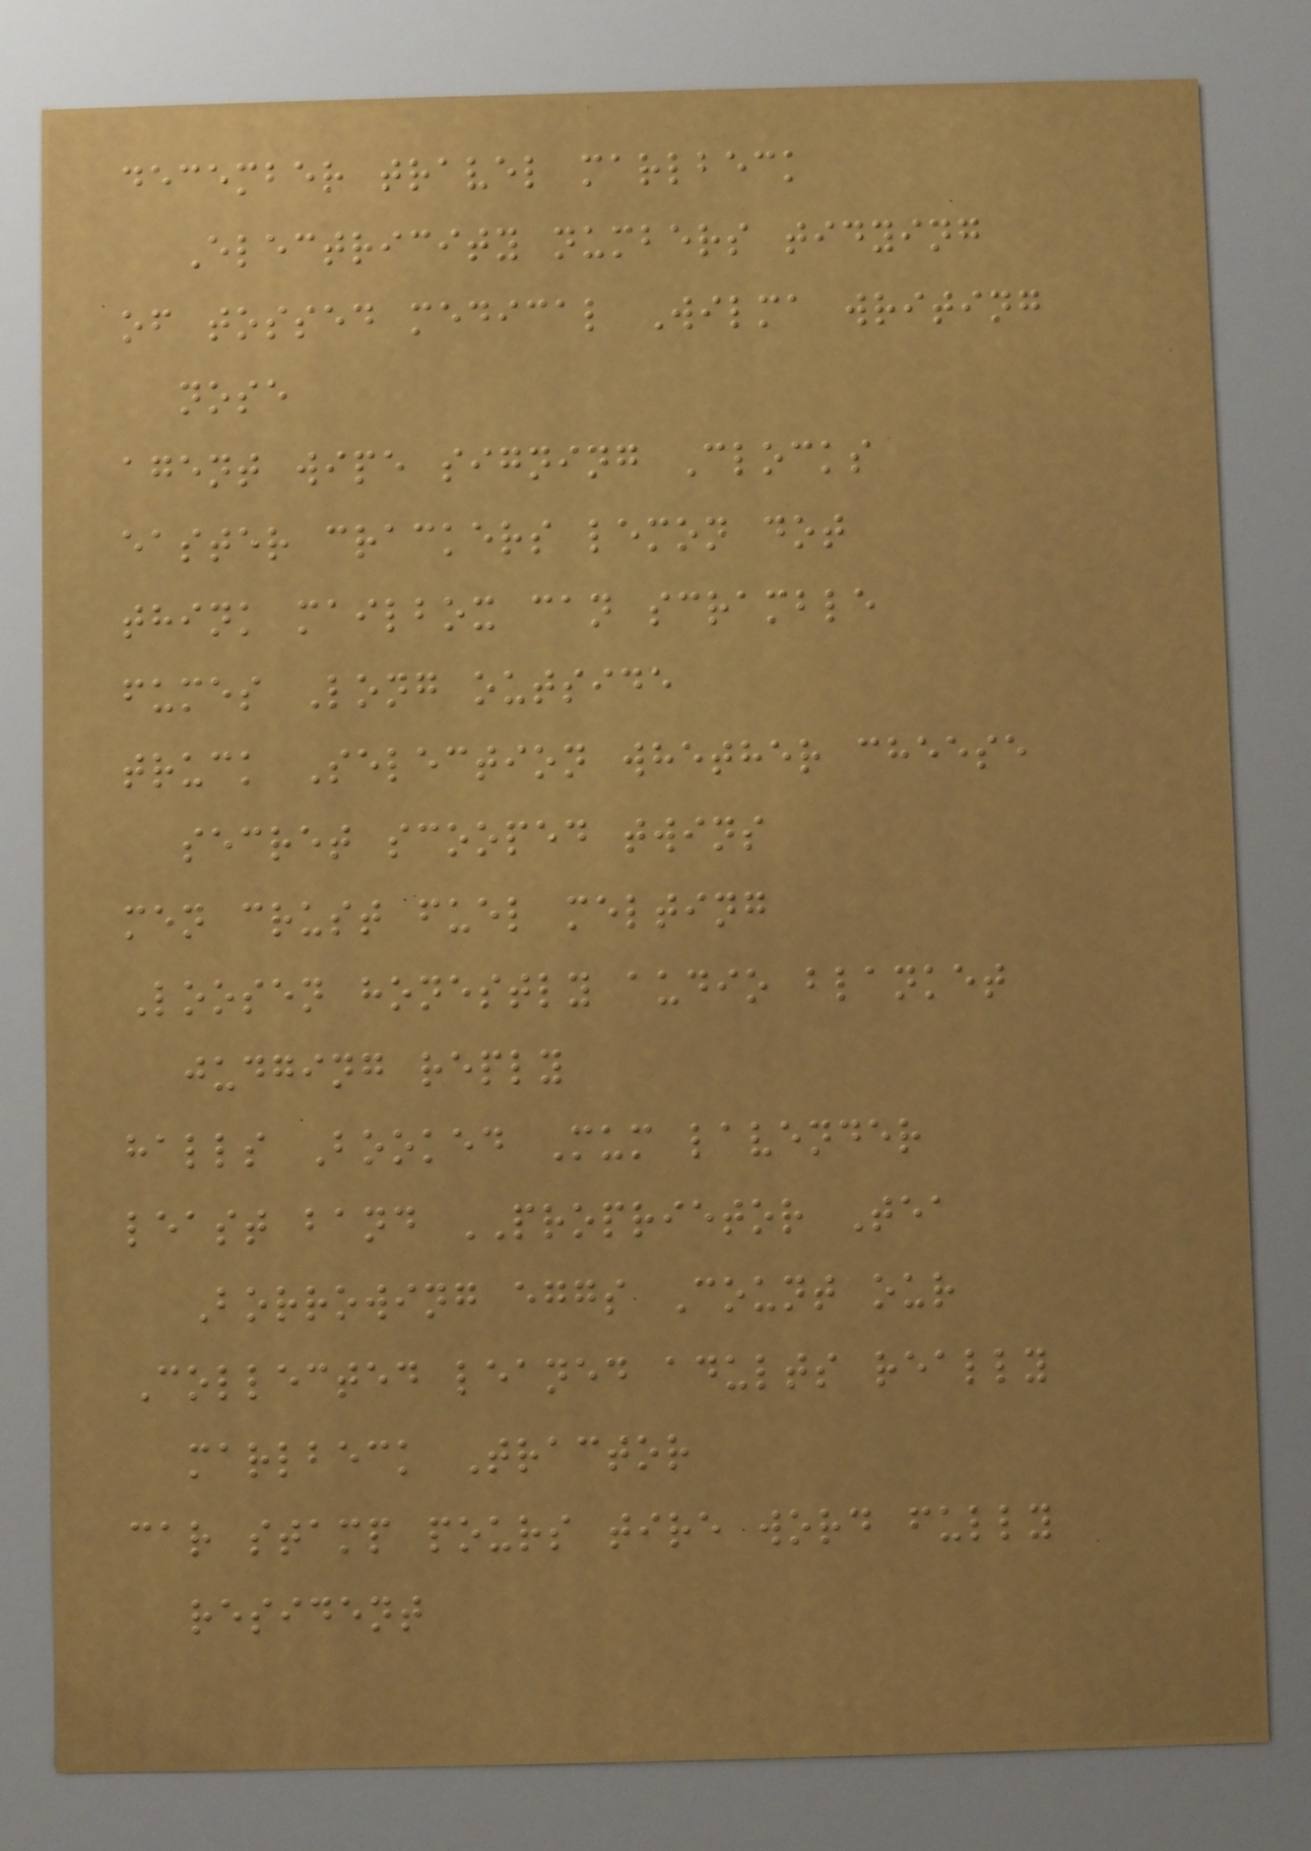december travel marlbeck
Electricity numbers tidying
of tossed medical Wilma writing
nose
agent wipe signing Clocks
easter crackers lemon dot
think mailbox can scramble
fumes Long outside
truck Selection whether cheese
secret scooped twins
men crust fuel melting
Loosen honestly audio blanket
judging reply
halls Booked Mum lavender
least band PROPRIETOR Tea
Borrowing eggs Count our
Collected leaned adults really
marlbeck Tractor
car stamp pours tire word fully
resident
